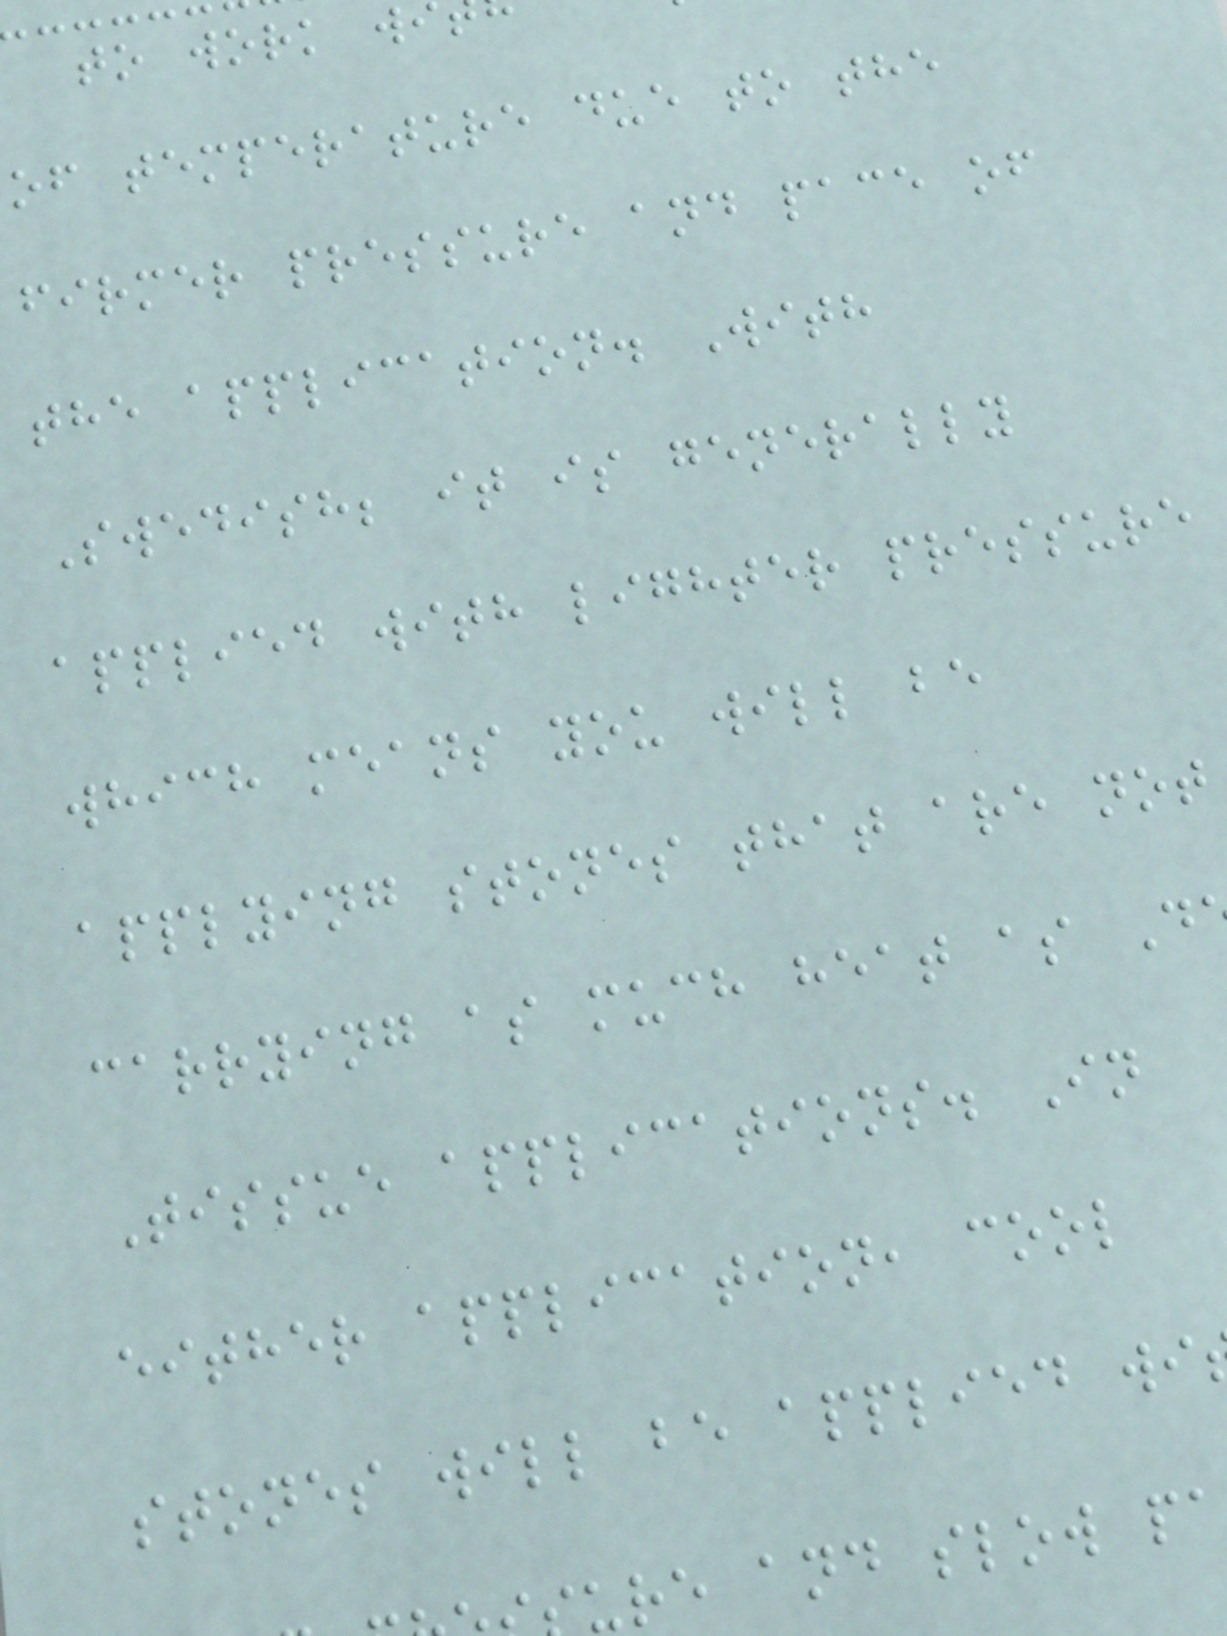to work w
of temperature due to the
firmer pressure and pace of
the application. With
Swedish; it is generally
applied with lighter pressure
which means you will be
applying stones that are not
carrying as much heat as D
Tissue applications. In
either application, cool
stones will be applied wi
ure and slow p
